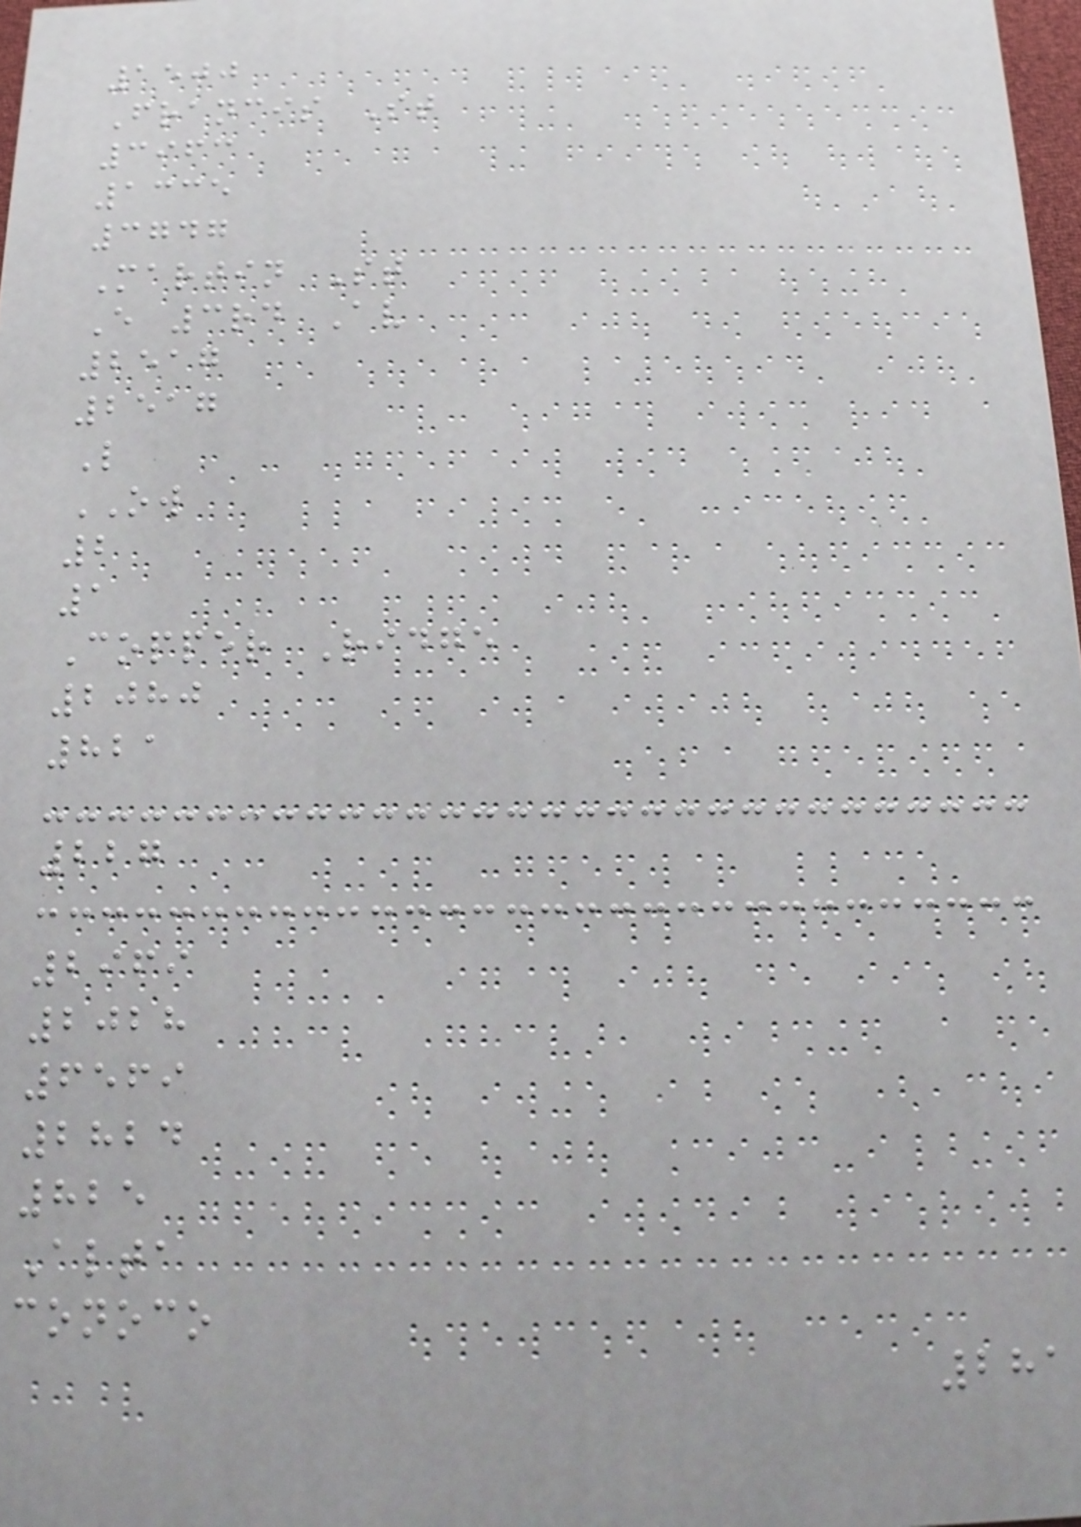1500
Francis St
3963
1335
3747
Martin St
E 3rd Av
2517
2517
L
OW
2
1
Copper Ridge
2080
821
227
2969
2028
6569
2824
825
Alta
conoco
281
